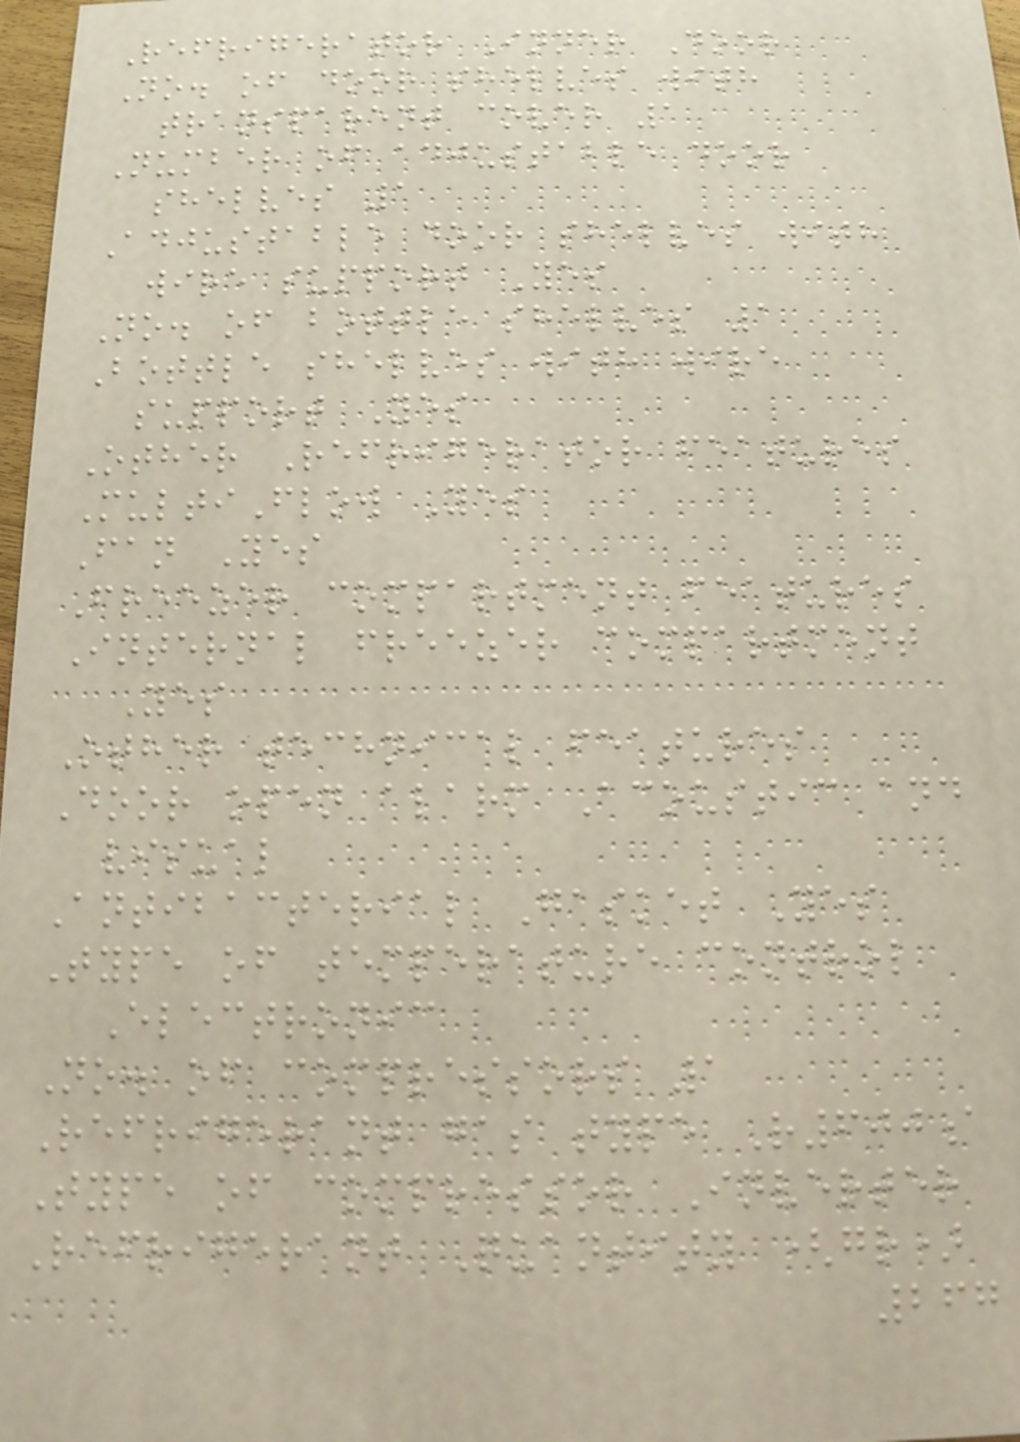Refrigerator Inner Door
No. of door shelves with
transparent cover 1
Number of adjustable door
shelves 1
Adjustable door shelves with
wire support Yes
No. of bottle shelves 1
Bottle shelves with wire
support Yes
Other Refrigerator features
MultiFlow Yes
Fan Yes
Freezer compartment features
Internal freezer compartment
Yes
Other technical features
Door open alarm Acoustic and
visual
Antibacterial Gasket Yes
Type of temperature control
Electronic
No. of compressors 1
Refrigerant gas type R600a
Type of compressor Inverter
Refrigerant Quantity (gr)
267
